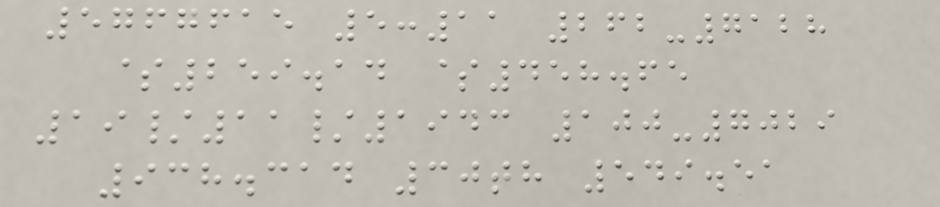5767615 5:11 262-7128
$259.14 $458.65
19/11/1943 100-7029
938.314 30th 549.51
